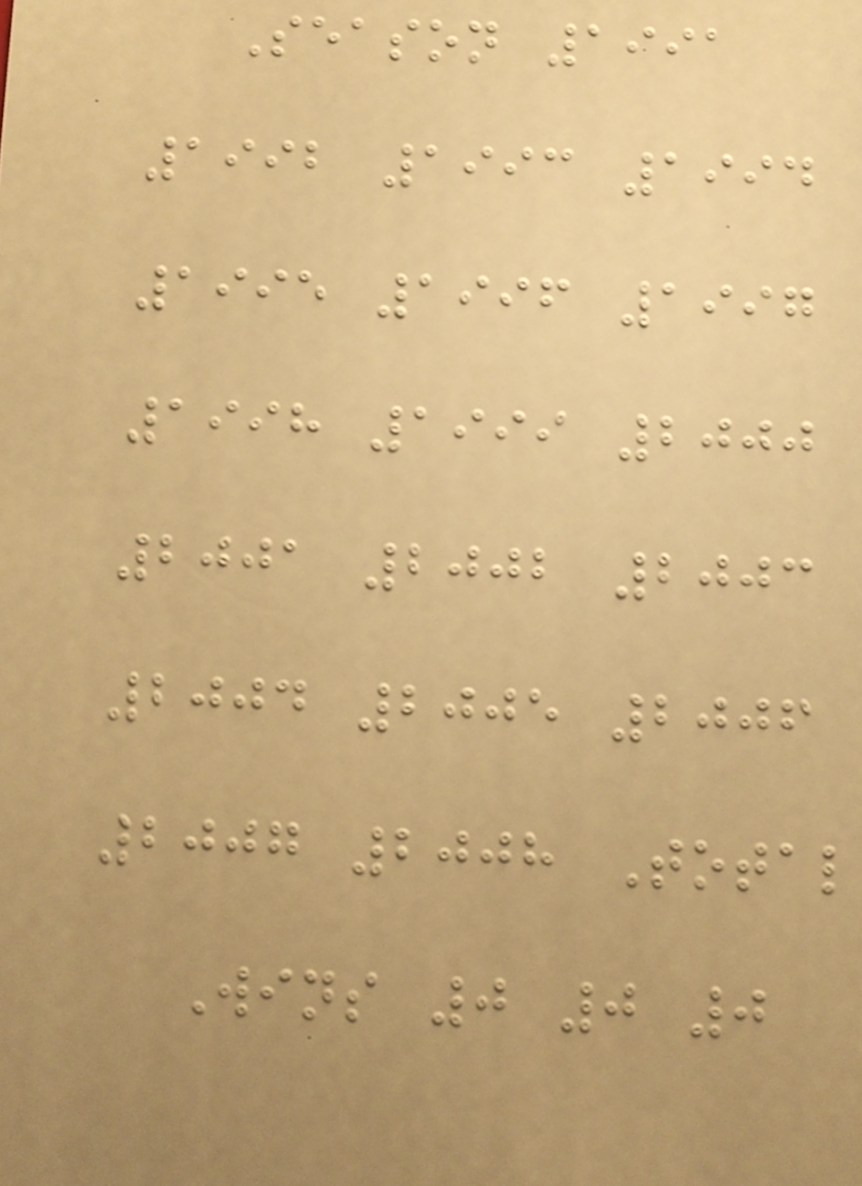Season 1991
1992 1993 1994
1995 1996 1997
1998 1999 2000
2001 2002 2003
2004 2005 2006
2007 2008 Total
Wins 0 0 0
